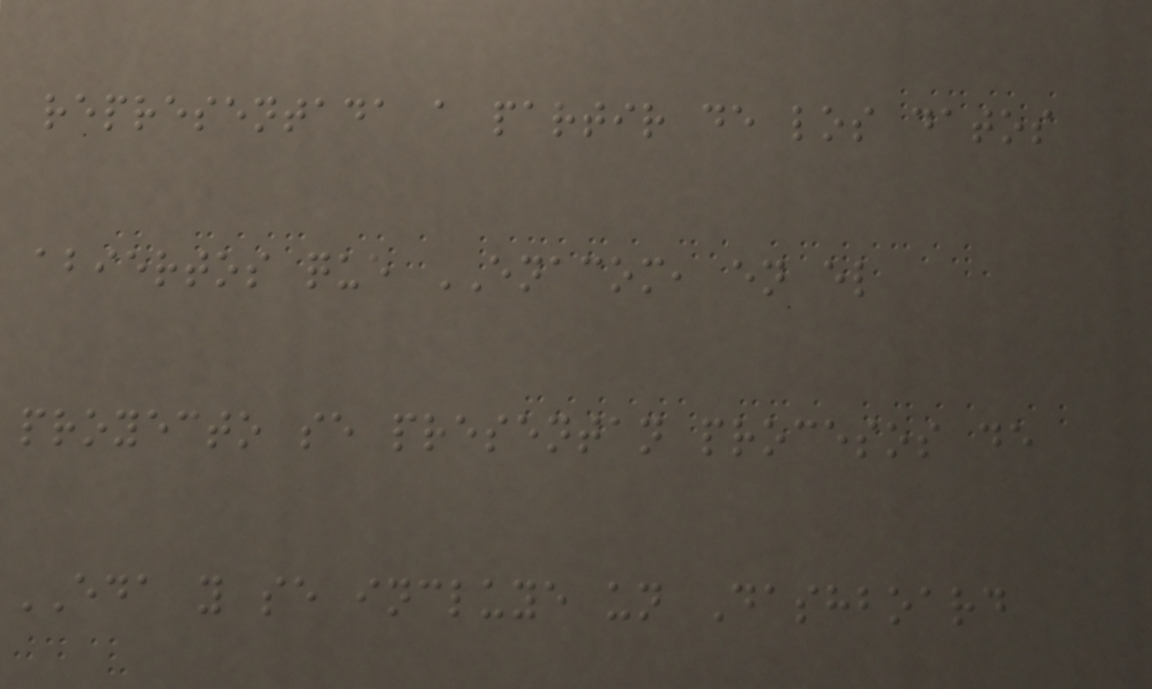representada a partir de los datos
abiertos que ENACOM, en el
proyecto se presentan procesos de
EDA y se incluye un Dashboard
